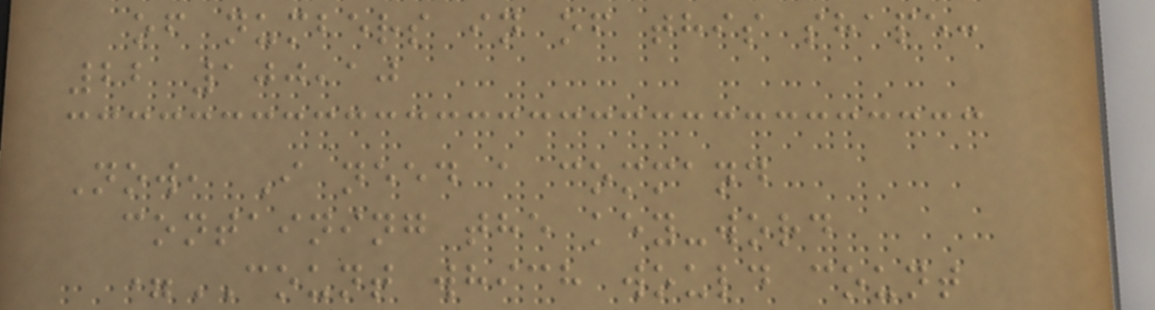of numbers in of this shape:
22 100,10
Now, I need a command
containing the key-word
=COUNT which would count
